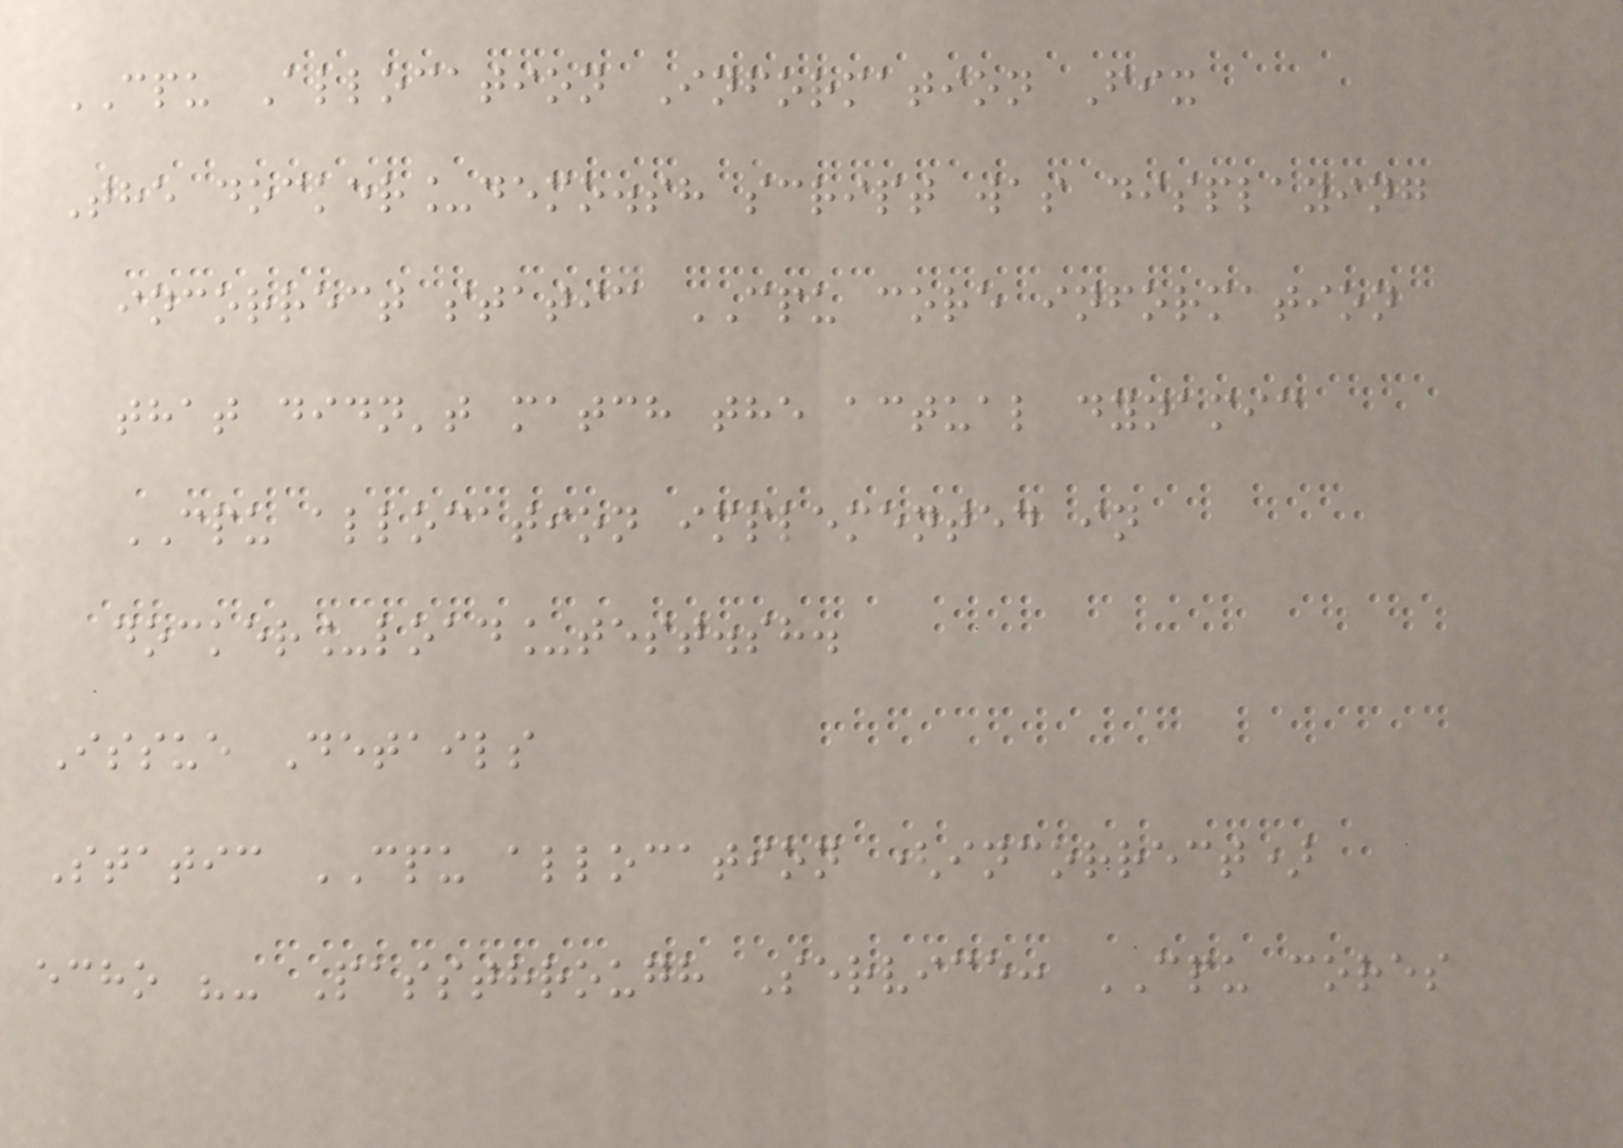CPU Allocation Information Fix
The docker_demo.sh script was displaying
incorrect static CPU core information
that didn't match the actual dynamic
CPU allocation implemented in
docker_load_test.sh.
Issue Details
Static CPU allocation (incorrect)
echo "- Passthrough Service: CPU cores
